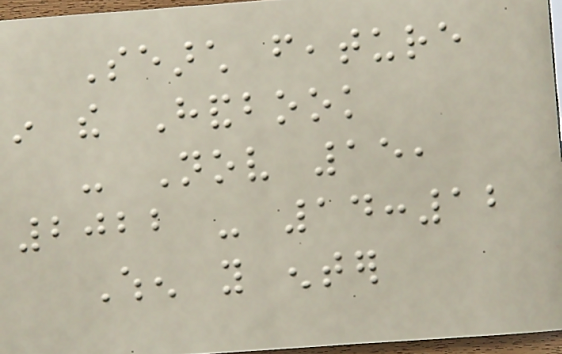Search feature
in the Handbook
- Nov 15,
2022 - 14:12
When you enter
